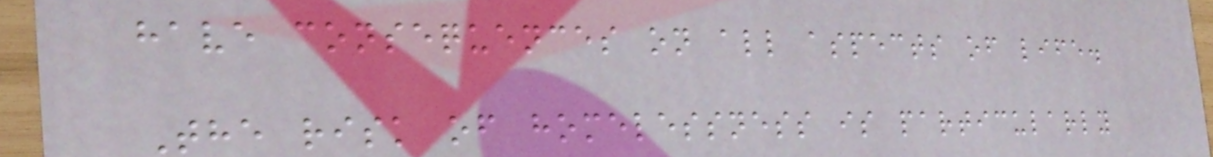have consequences on all aspects of life.
The risk of homelessness is particularly
